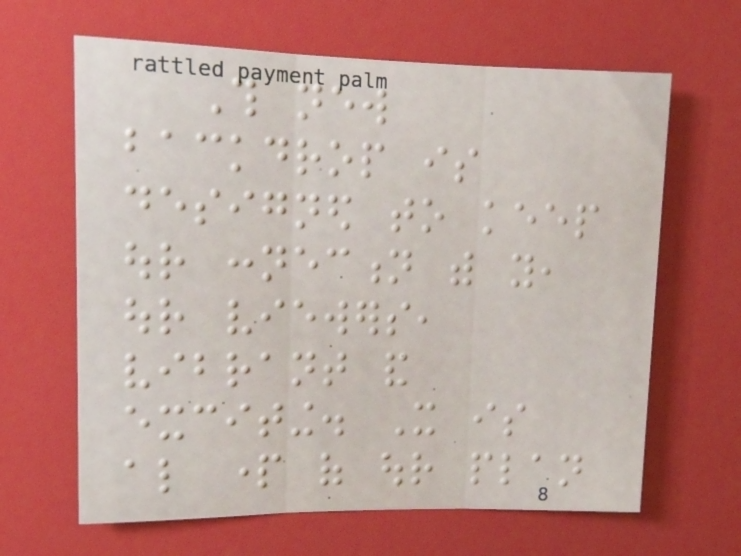This new
backdrop is
designed to keep
our connection with you,
our viewers,
vibrant and
exciting. It is
also part of our plan
